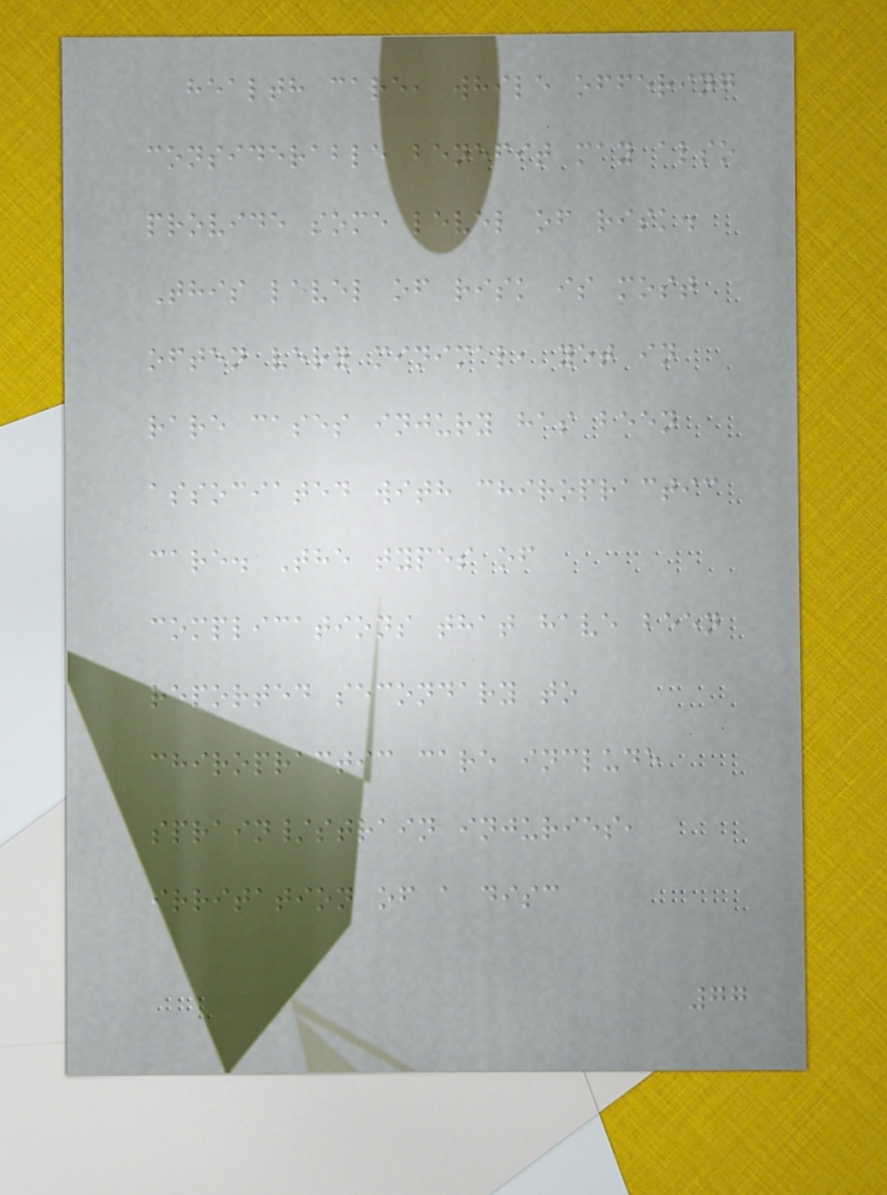health care, while offering
considerable benefit may also
provide some level of risk.
This level of risk is most
often very minimal, yet in
rare cases injury has been
associated with chiropractic
care. The types of
complications that have been
reported secondary to
chiropractic care include
sprain/strain injuries,
irritation of a disc
77
